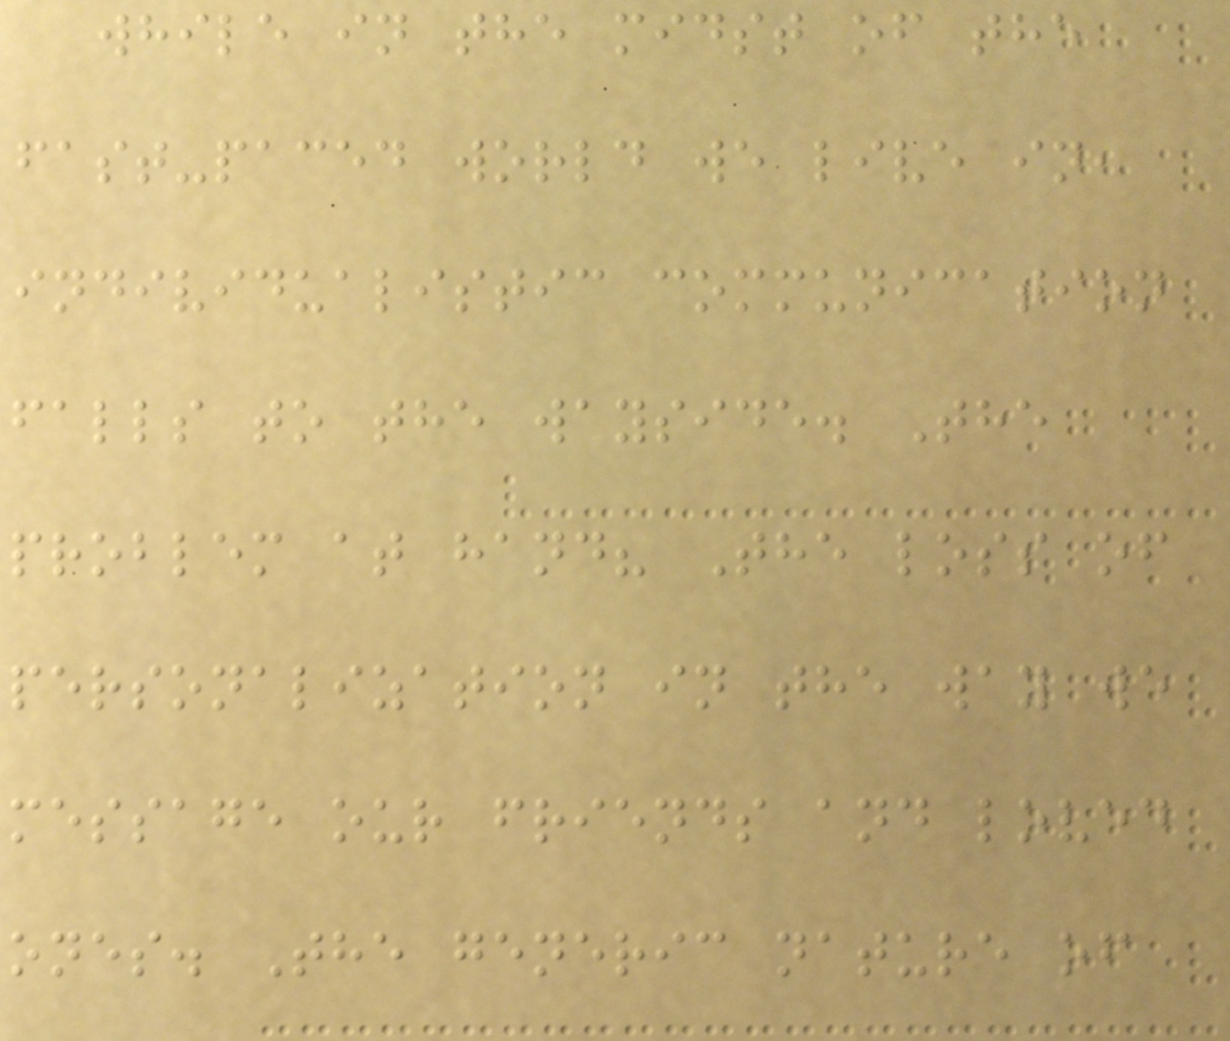while in the midst of the
fast-paced world we live in,
individualistic communication
falls to the wayside. The
problem at hand? The loss of
personalization in the way we
message our friends and loved
ones. The generic nature of
